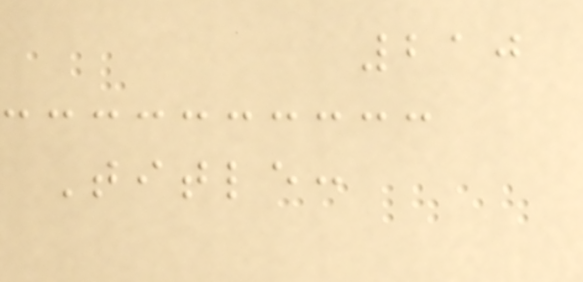210
Title:
